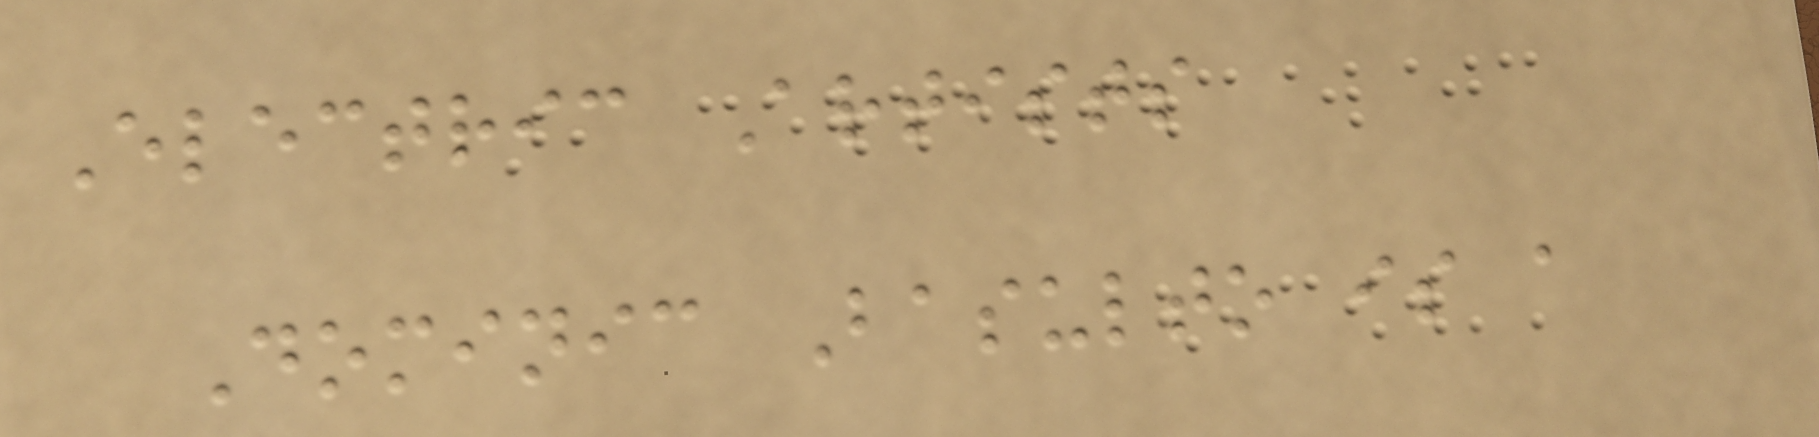Electric Artists
Dominic Basulto is a
